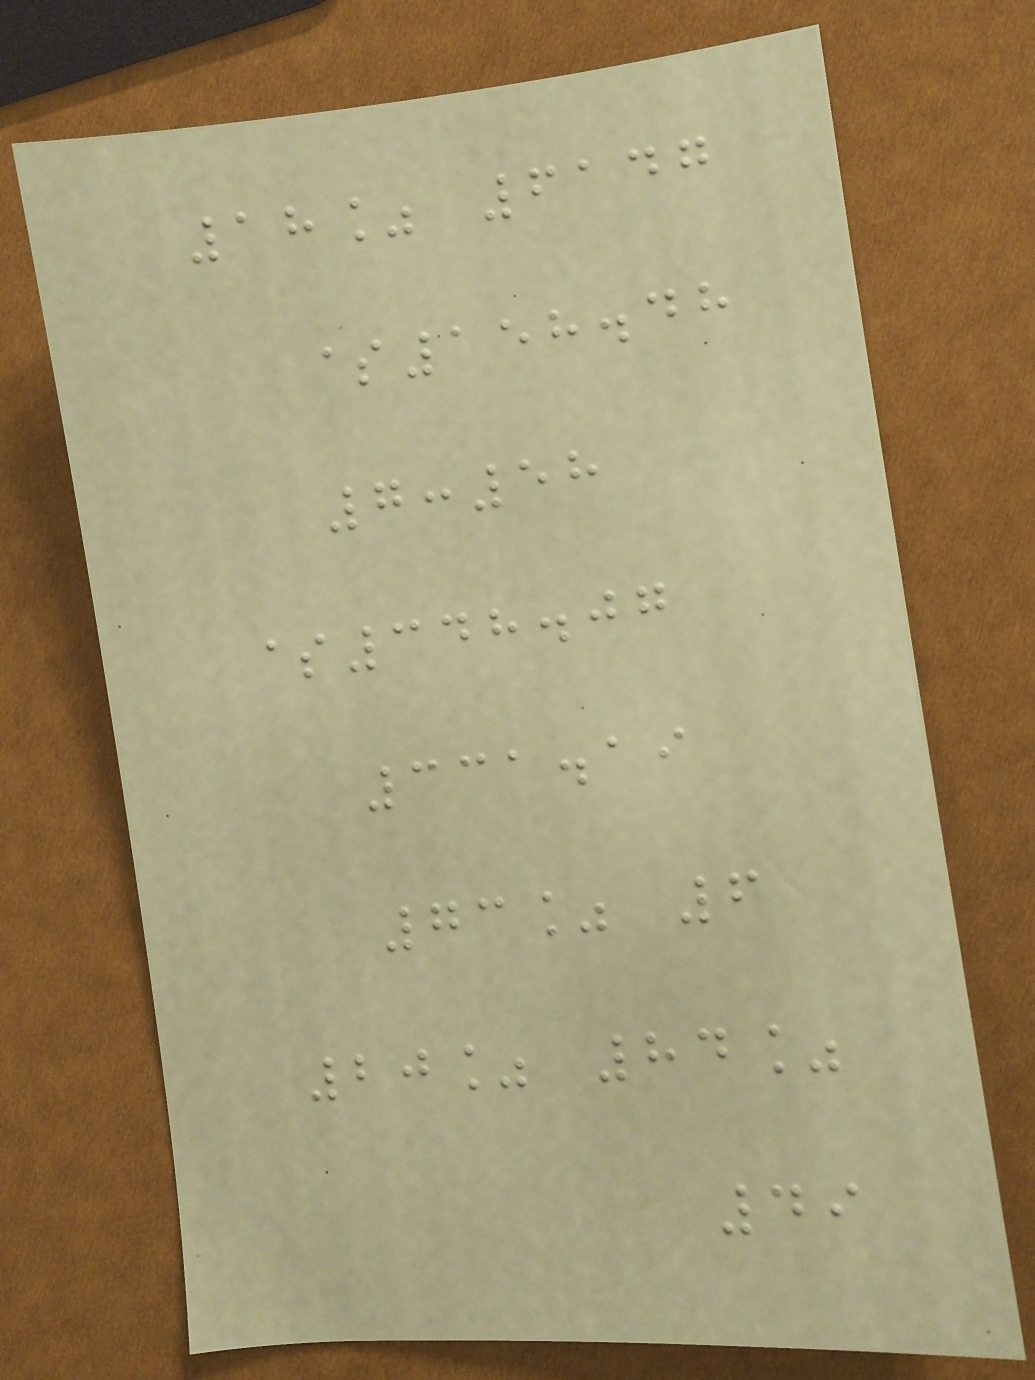18% 6147
$158.48
7:58
$348.07
331.19
73% 6
20% 84%
49
